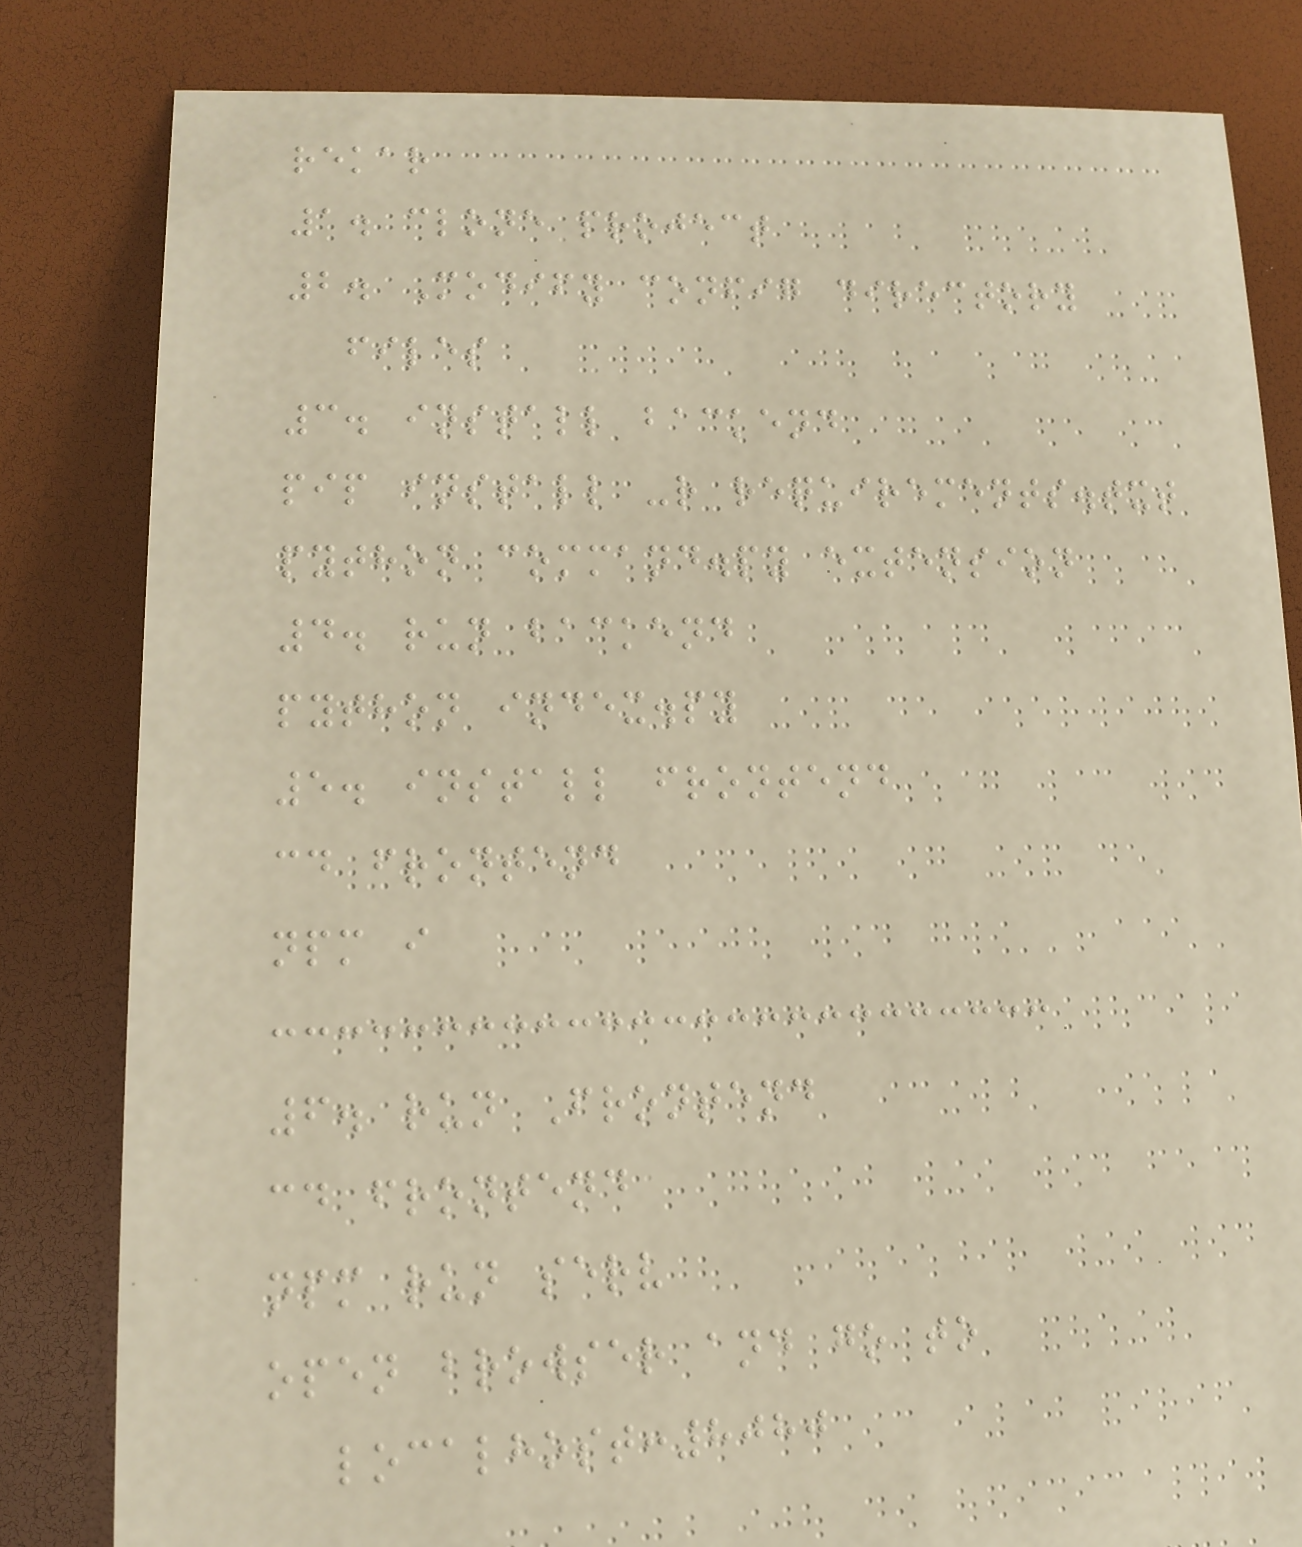rekar
1. clone project
2. Modify config directory
files
3. install backend
pip install -r requirements.txt
python command.py extension
4. run backend
python index.py
5. install frontend
cd frontend
npm i
6. run Frontend
cd frontend
npm run serv
open browser and go to
localhost:8080
